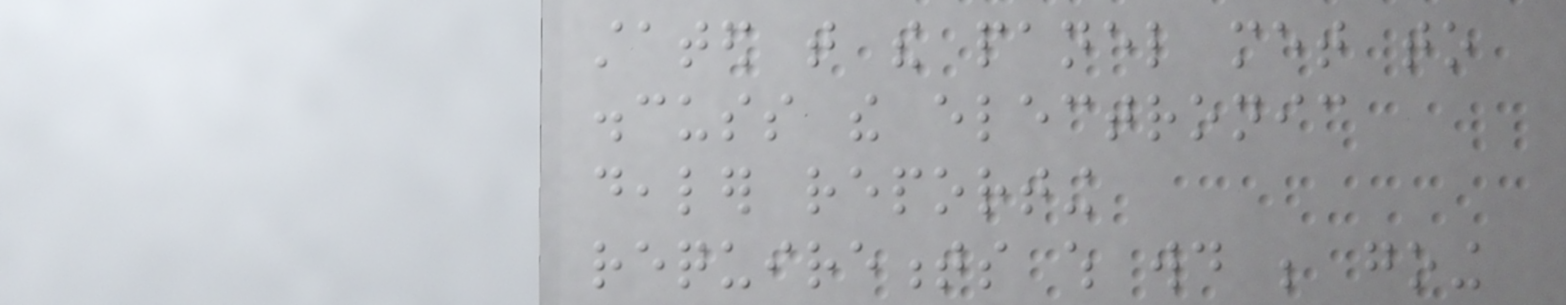stated that the panel met to
discuss the electronic
dealer reporting
requirements which would be going
